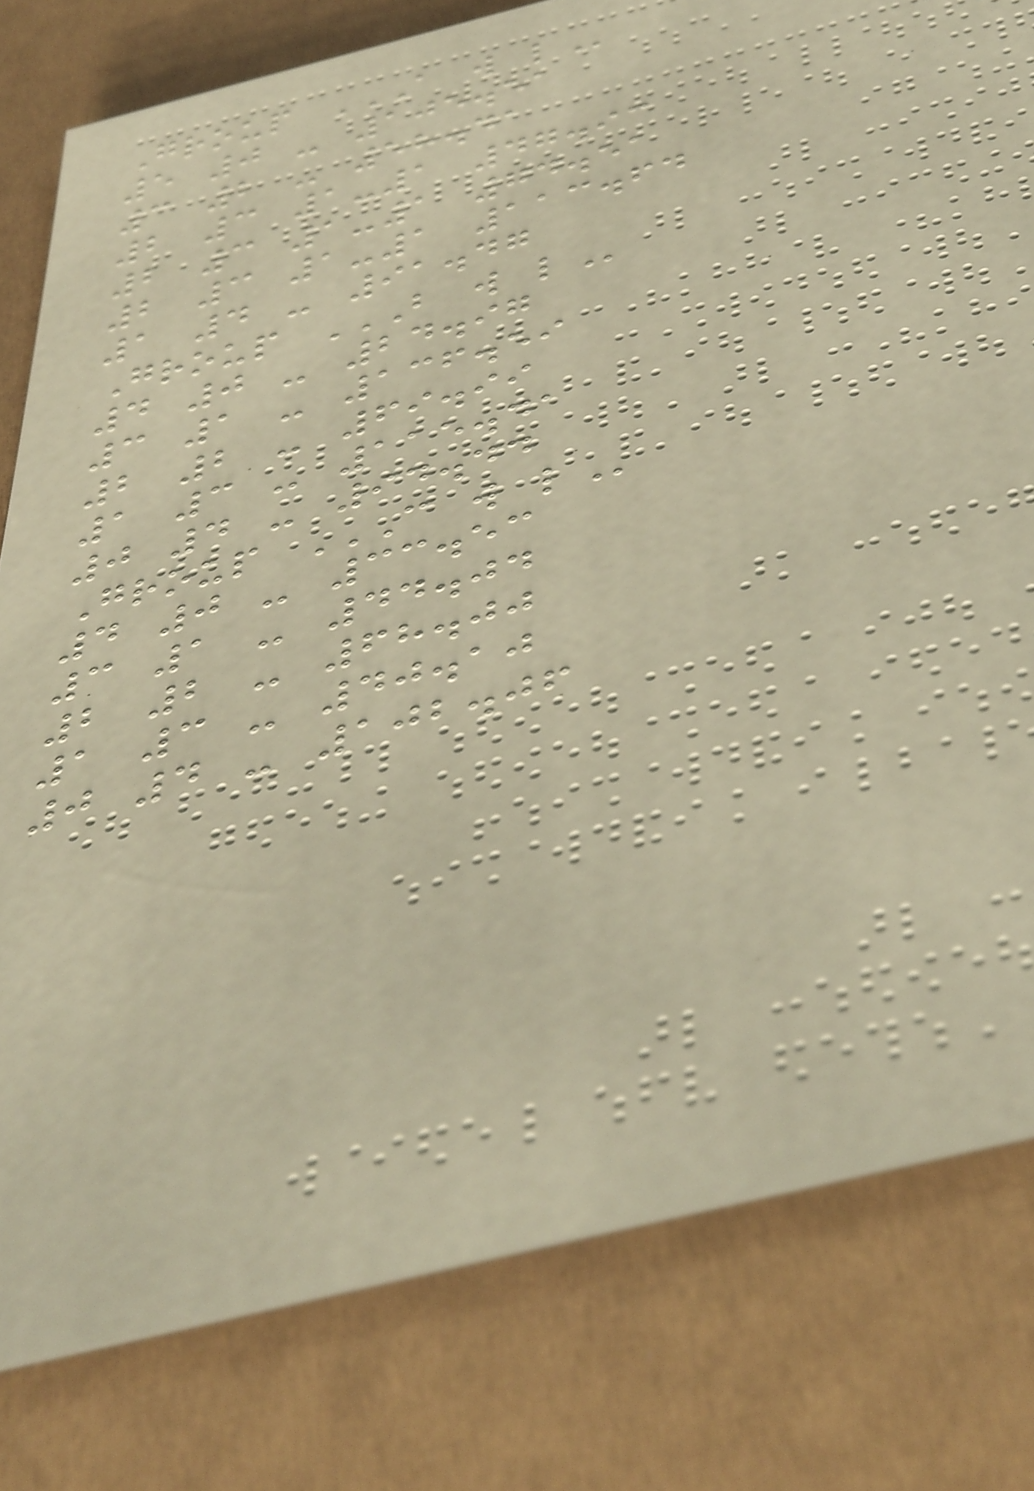Group A W L
5 0 - 105.51
3 2 - 58.41
2 3 1-1 47.93
2 3 1-1 74.51
2 3 1-1 113.64
1 4 - 91.47
Group B W L
4 0 - 24.97
3 1 - 136.59
2 2 - 69.99
1 3 - 115.41
0 4 - 94.44
Group C W L
4 0 - 33.53
3 1 - 44.04
2 2 - 68.00
1 3 - 40.10
0 4 - 102.06
